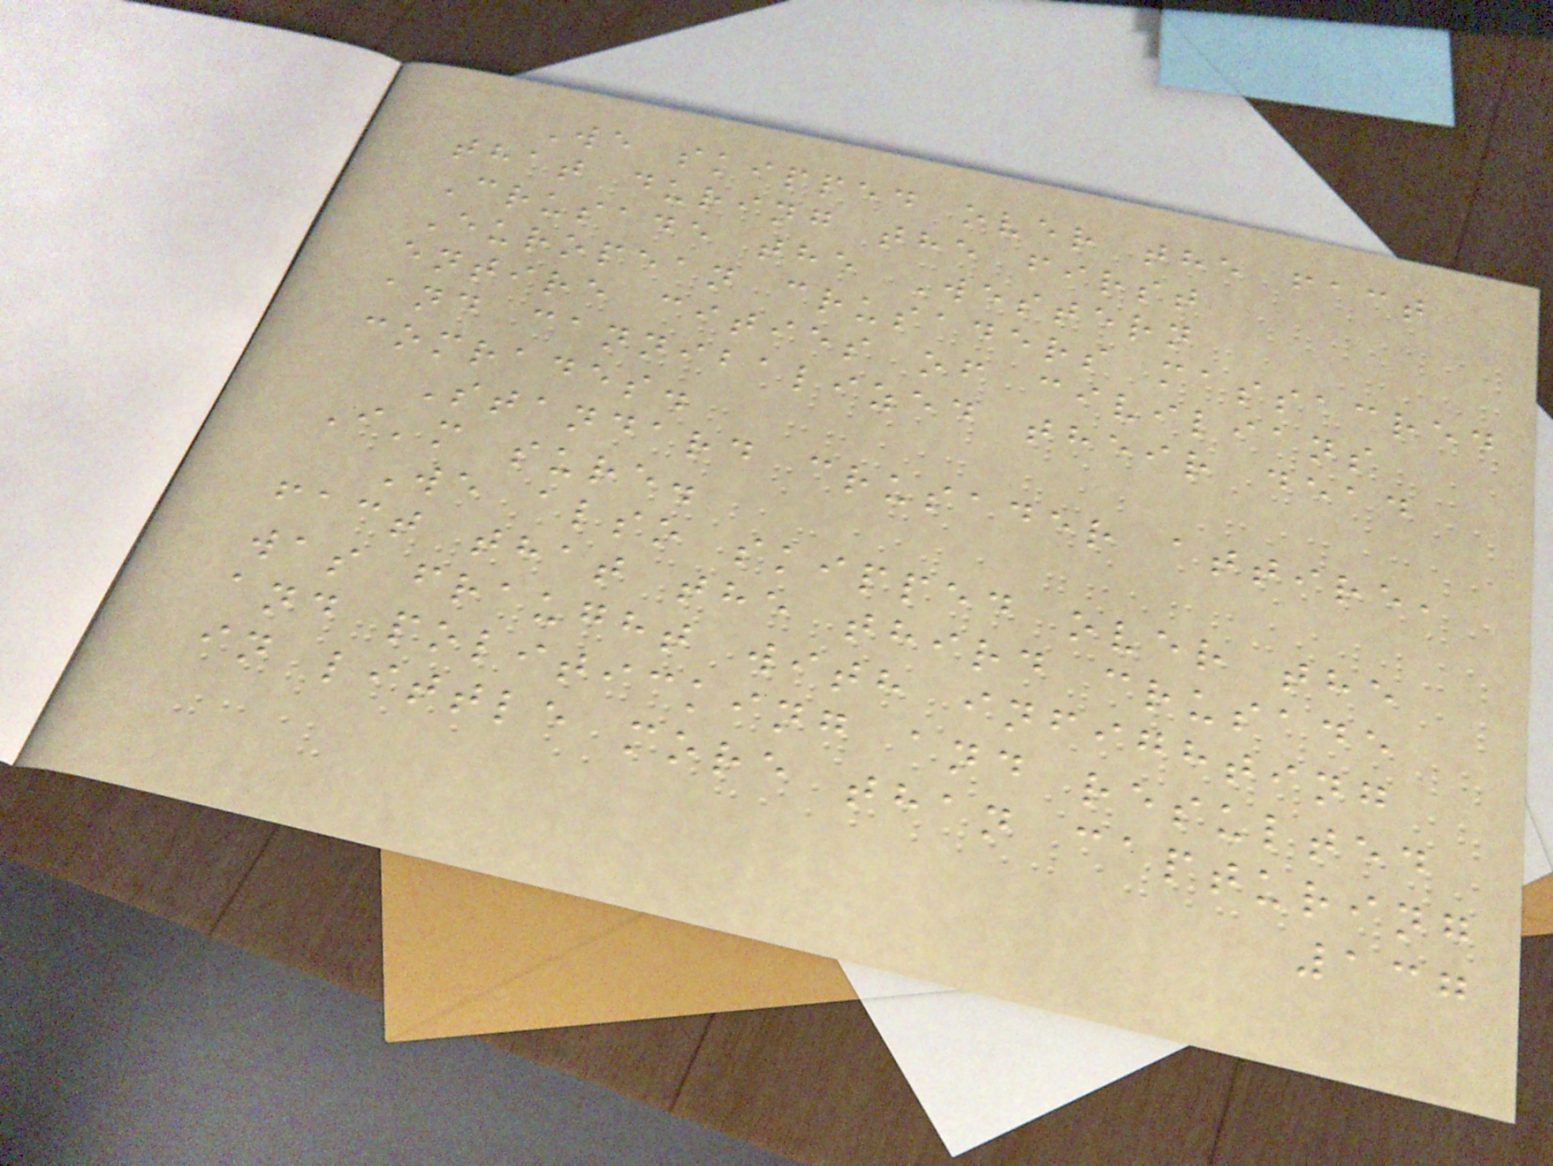We skipped over the fact
that during the first
Crusade the Western
European crusaders massacred
entire cities of civilians
and cannibalized their dead
comrades.
Standard crusader attire,
I'm sure.
We also skipped over the
fact that the third crusade
was fraught with infighting
and politicking and resulted
in little more than capturing
137
